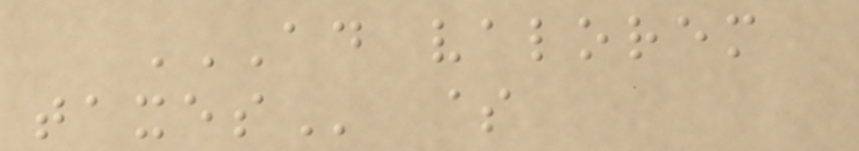AD VALOREM
TAXES $
